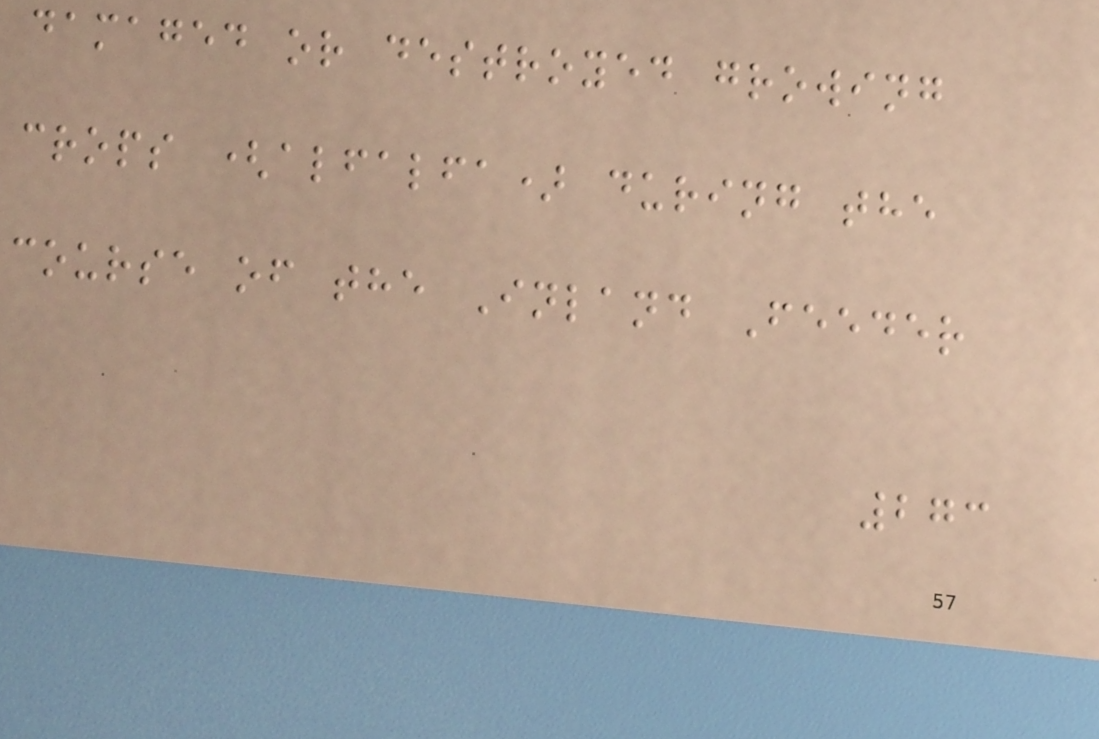damaged or destroyed growing
crops (alfalfa) during the
course of the Inland Feeder
273
